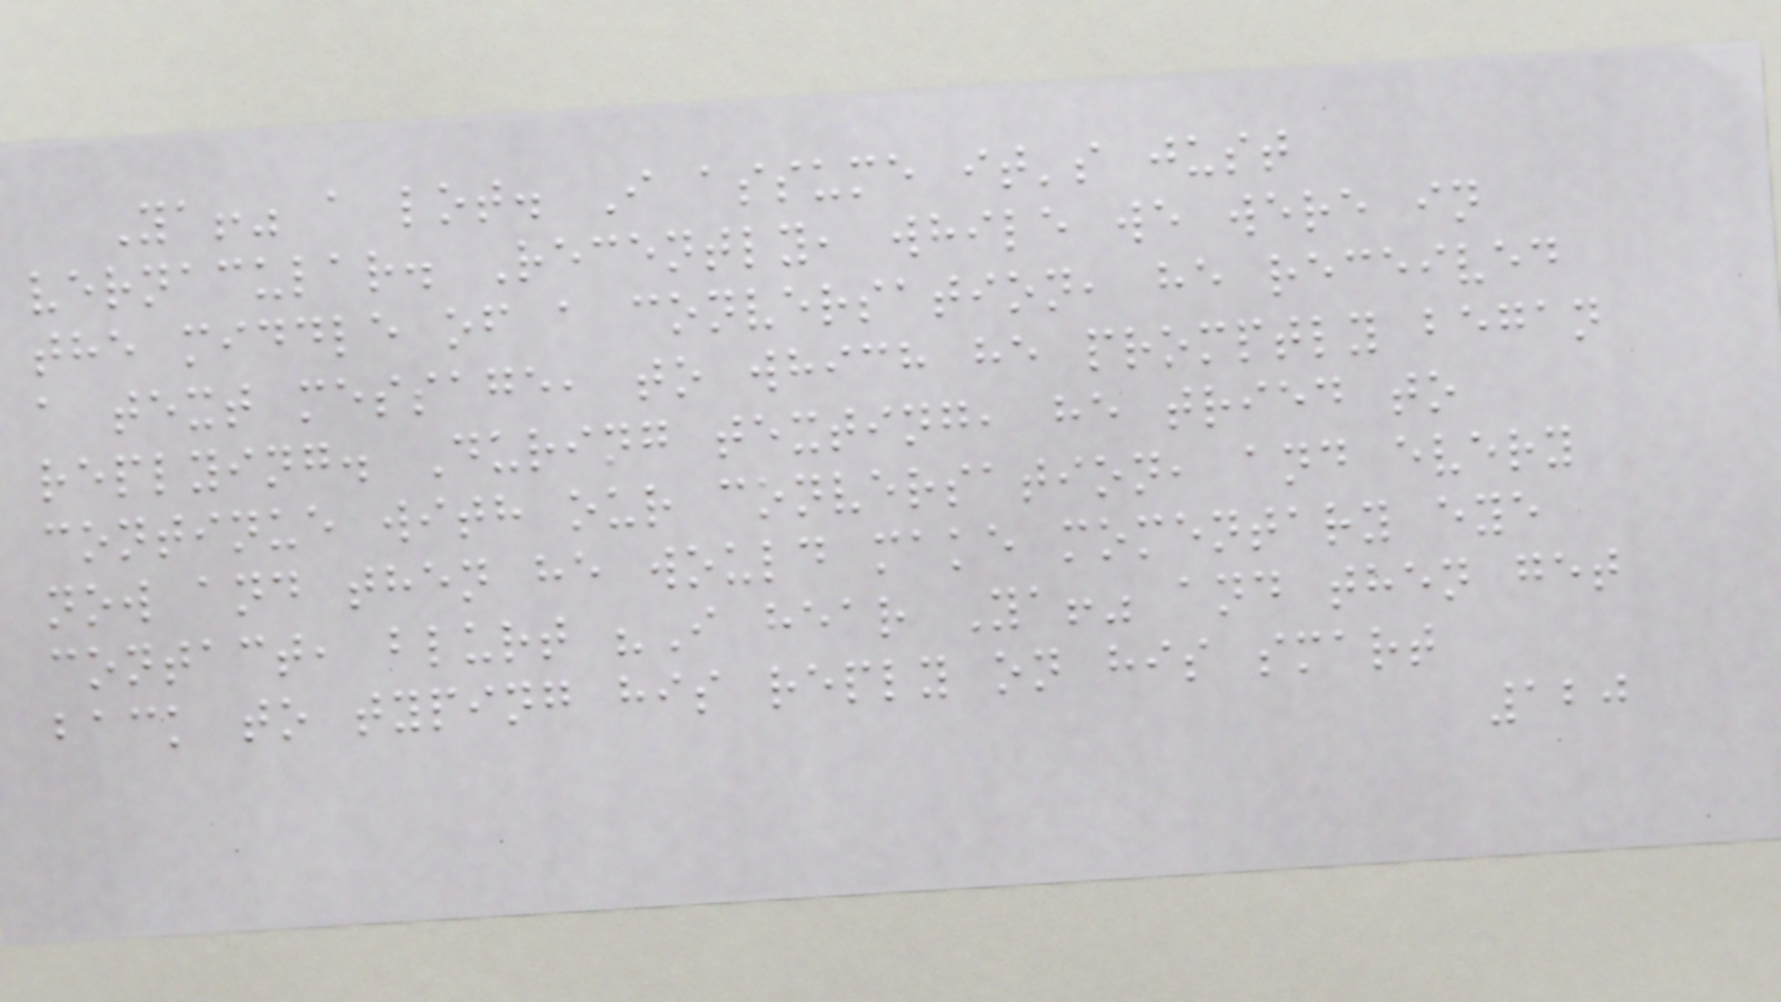Ya!" a lot. I assume it's just
vernacular. Recently, while we were in
the middle of a conversation, he received
a text message, to which he promptly began
replying. During texting, he tried to
continue with our conversation, and every
now and then he would make momentary eye
contact, blurt "I hear Ya!" and then get
back to typing his reply on his smart
120
